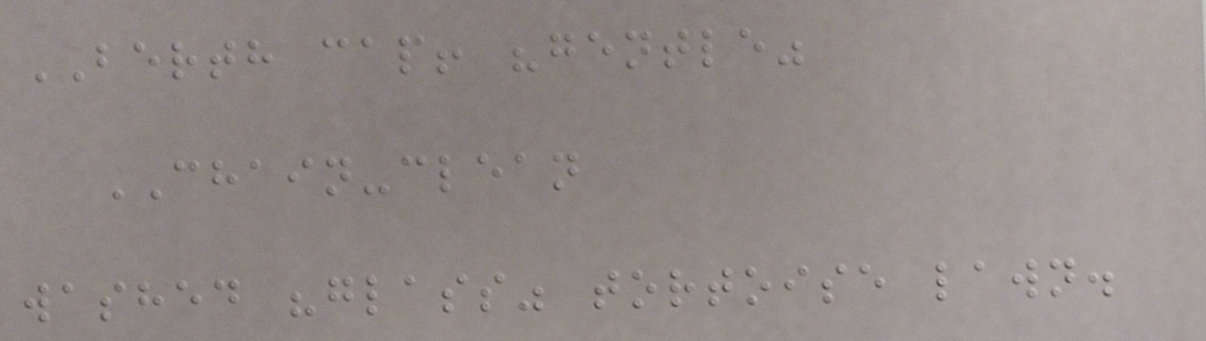BERTH cap! "gentle"
CHAIN-clean
washed "glass" tortoise lawn.
